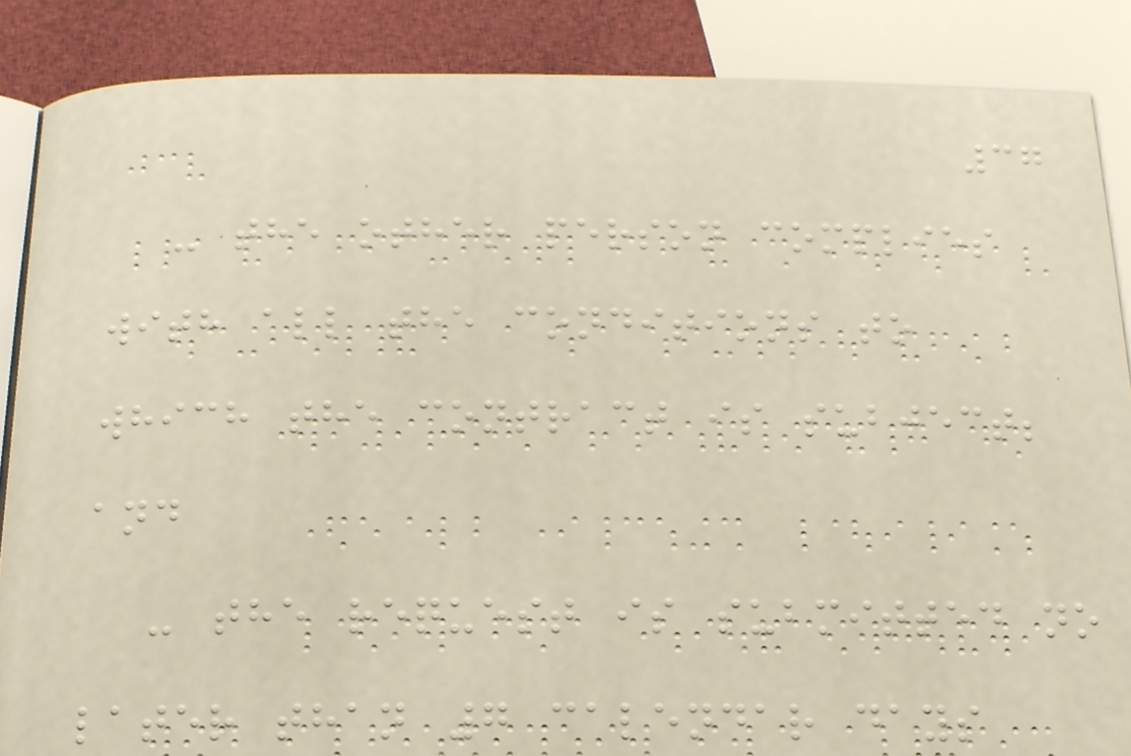37
- the other person complies
with all the conditions to
which the contract is subject;
and
- the request is submitted no
later than 7 calendar days
